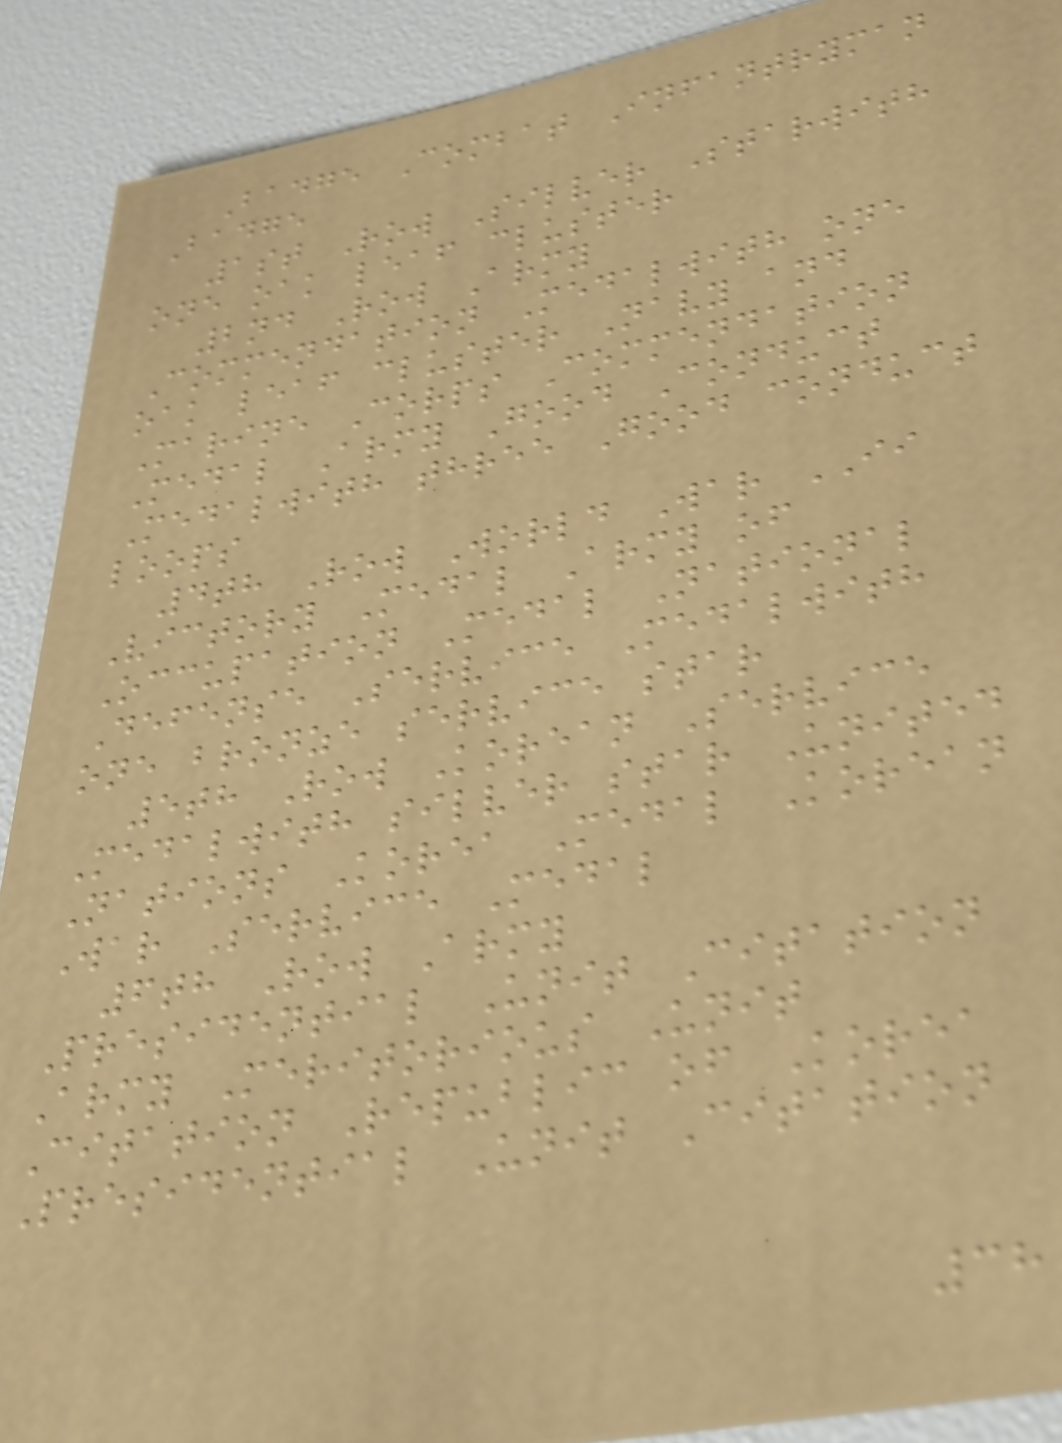Badge Combat Infantryman
Badge
1st Row Silver Starwith
one oak leaf cluster
2nd Row Army
Commendation Medalwith one
oak leaf cluster Navy and
Marine Corps Commendation
Medal Army Good Conduct
Medalwith three Good conduct
loops
4th Row World War II
Victory Medal Army of
Occupation Medal National
Defense Service Medalwith
one bronze service star
5th Row Korean Service
Medalwith silver star United
Nations Korea Medal Korean
War Service Medal
6th Row Army
Presidential Unit Citation
Army Meritorious Unit
Citation Republic of Korea
Presidential Unit Citation
38
